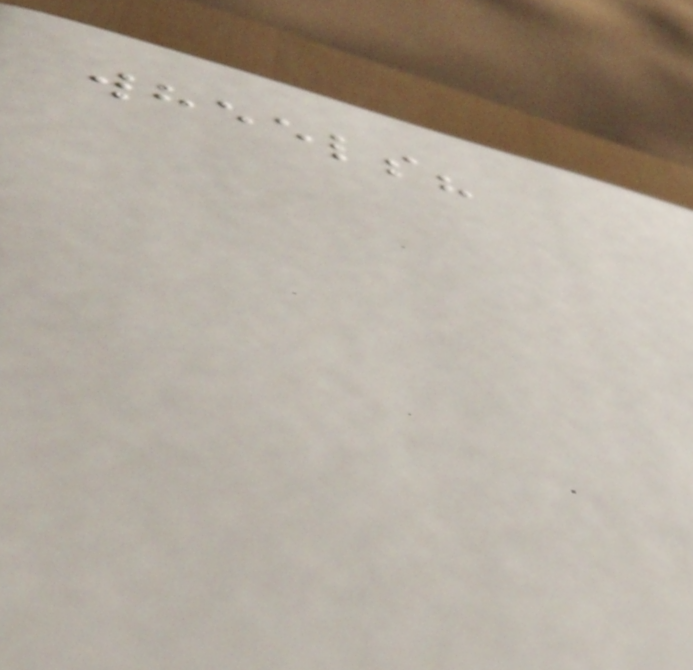wheels?
